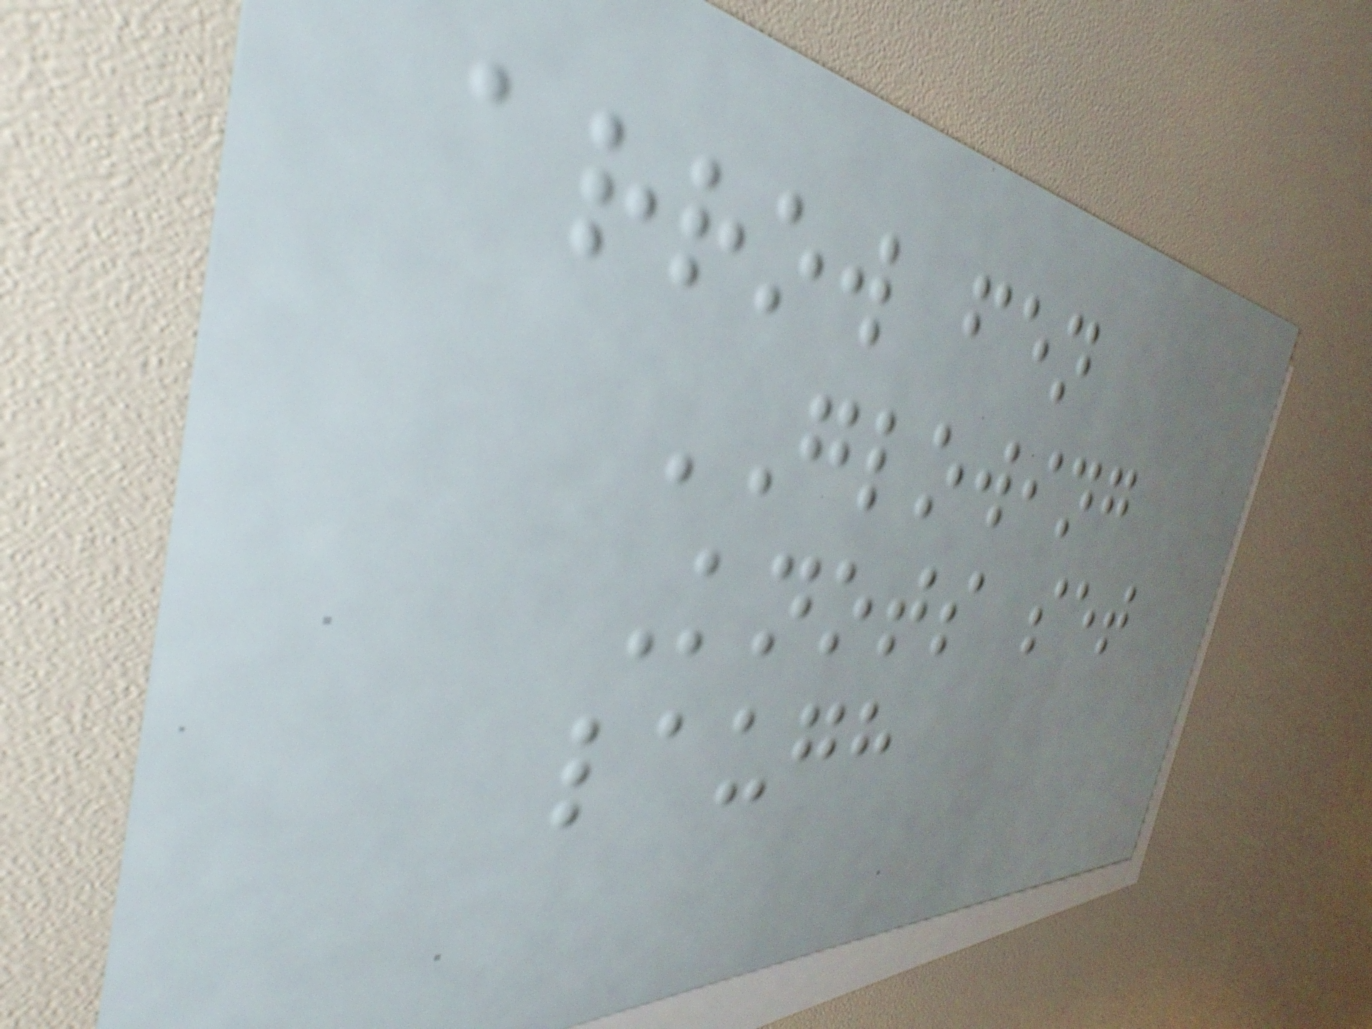arrow fen
GLOWING
Knots set
laugh
